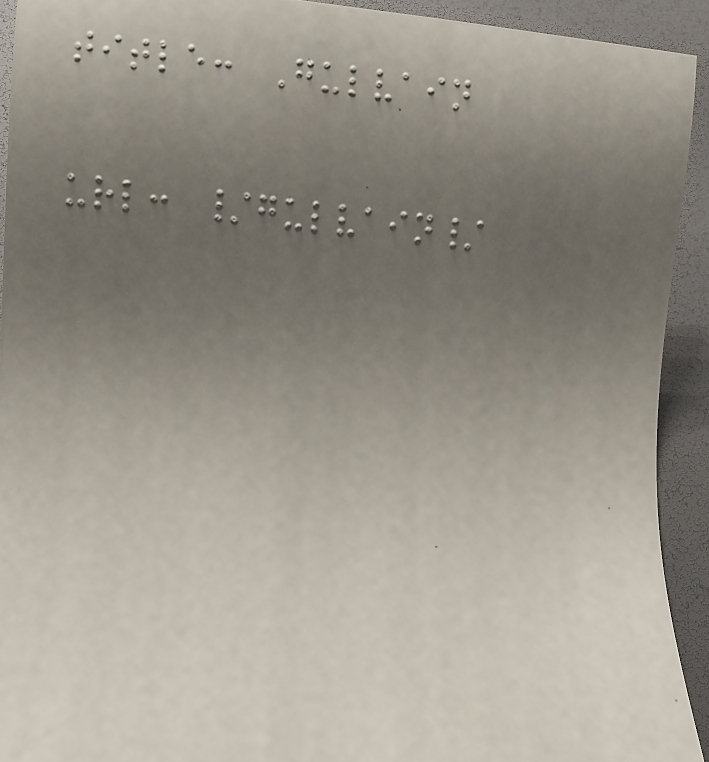title: Gulvain
url: /gulvain/
